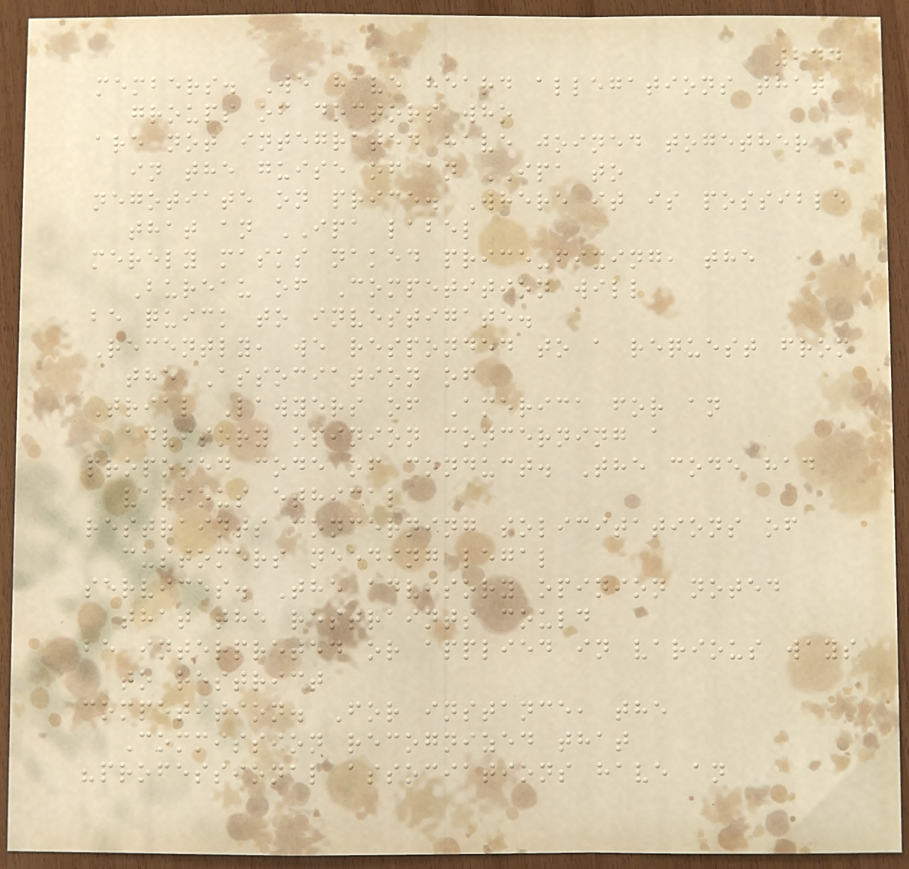244
members. We have heard allegations that
groups of doctors who
are not integrated have joined together
in the guise of an IPA to
negotiate on price. Where it is possible
that an IPA label
merely masks naked price-fixing, the
Bureau of Competition will
be quick to investigate.
Recently, we responded to a request from
the Association of
Trial Lawyers of America for an
advisory opinion concerning a
proposed code of conduct. The code had
various ethical
restraints concerning solicitations of
customers needing legal
services. The advisory opinion noted
that the restraints could
be interpreted or applied in various ways
to restrict
competition. For instance, the
Commission recognized that
"professional associations have an
